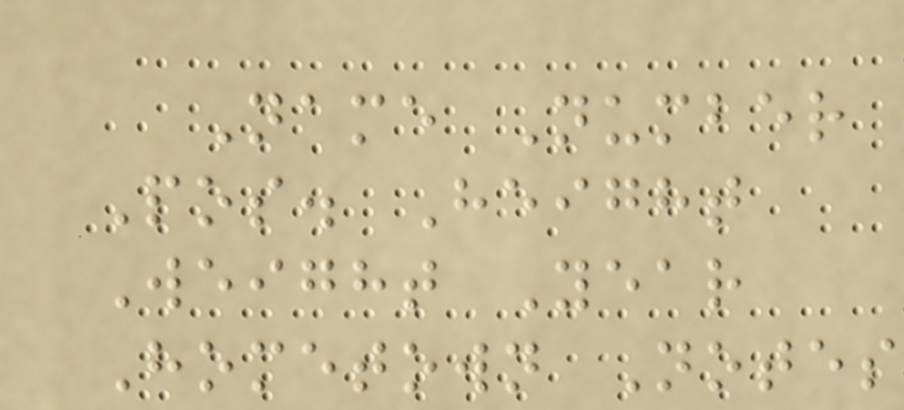Name Number
Pos. Height
Weight Year
Hometown Notes
